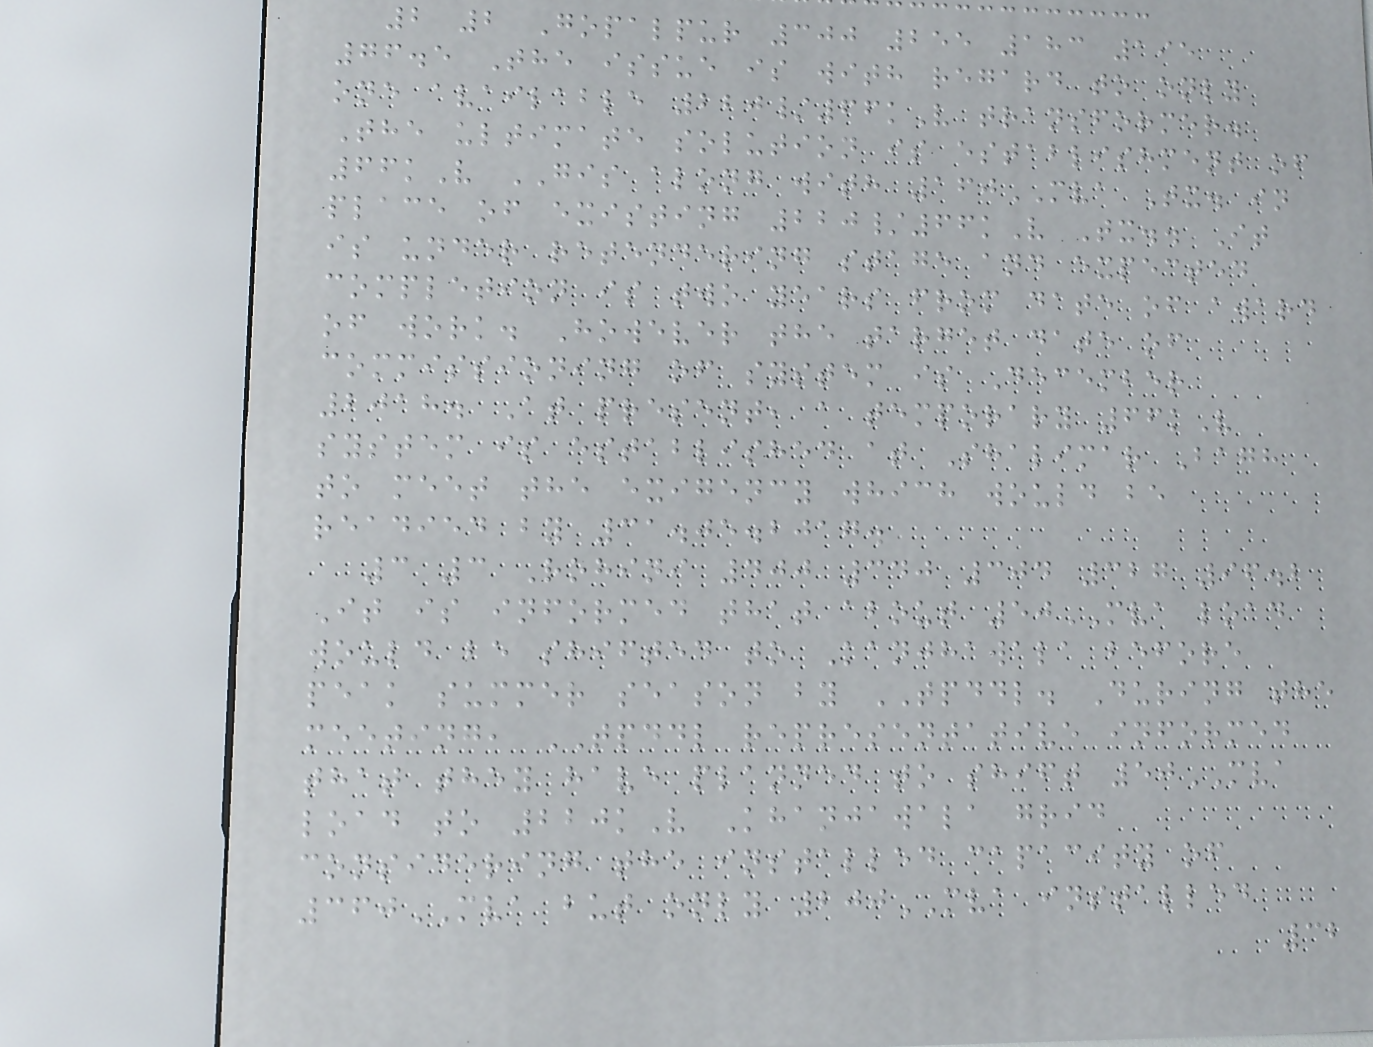2 2 Gopalpur 300 255 183 195
76.5 The issue is with regard to only
one available 220/66kV transformer.
The ultimate solution is establishment of
66kV GIS along with 160MVA Tx. in
place of existing 220/66kV Tx.. It
is under retendering stage and expected
completion is two years from date of award
of work. However the target date of
commissioning of system is December
2018. At present, a temporary 66kV
system is established at Shalimar Bagh
to meet the exigency which would be
readied by 31.05.2017.
3 3 Rohini 400 340 304 327 96.2
It is informed that about 50MVA load
would be shifted to Kanjhawala before
peak summer season by TPDDL. During the
meeting, TPDDL representative informed
that they have planned to shift 50MVA
load to 220kV Khanjawala grid
considering the installed capacity of
360MVA but only 200MVA installed
32
